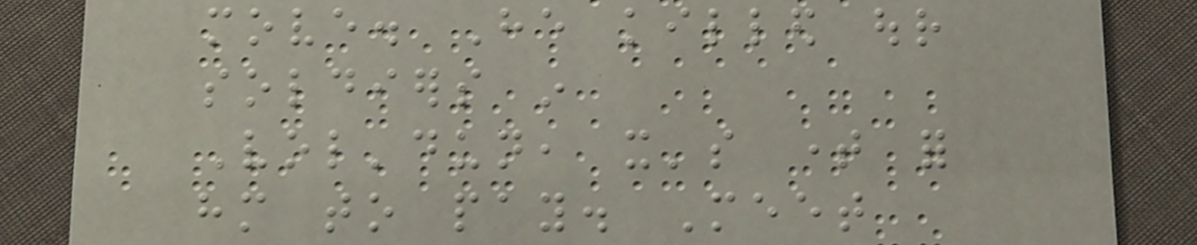move. He killed our
soldiers in
Vol'dun, it's time for
him to pay. Meet
